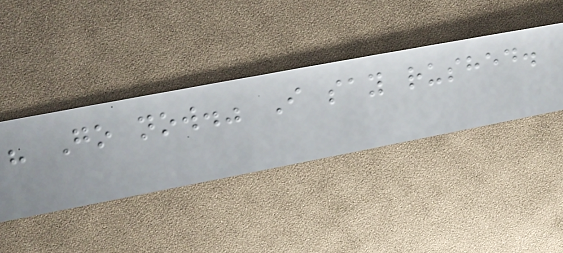" Go now." I say rushed.
